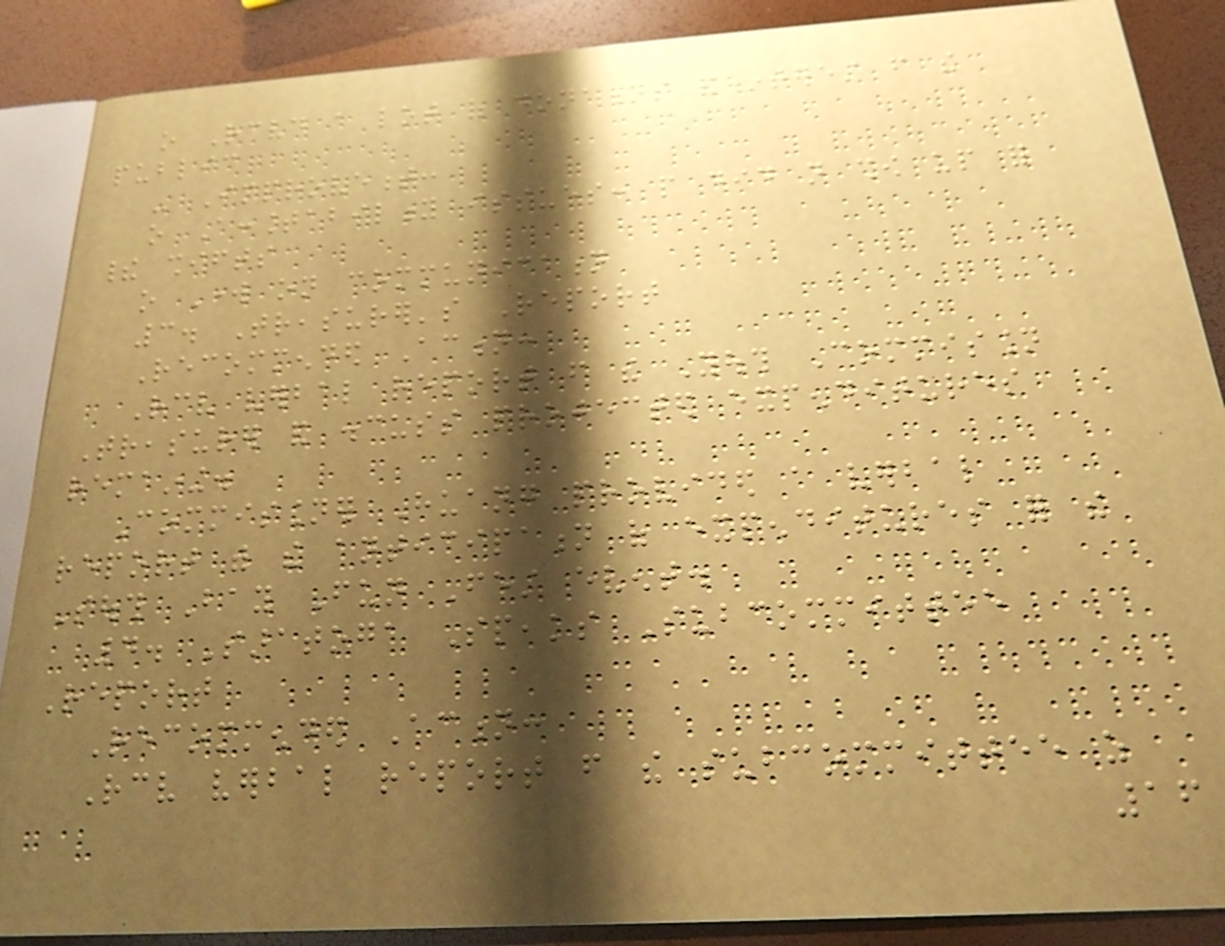o Received a lot of donations and interest from the
public
- Improvement:
o Accountability issues: people did not show up for
their shifts
o Work on communication
3. Treasurer's Report
Recommended Action:
Receive verbal report from the Youth Commission
Treasurer and discuss projected expenditures
remaining.
Commissioner Huang provided a verbal
report with the anticipation of expenditures for the
South Bay Fun Fest event.
4. Saratoga Speaks Subcommittee
Report
Recommended Action:
Receive verbal report from the subcommittee as
16
